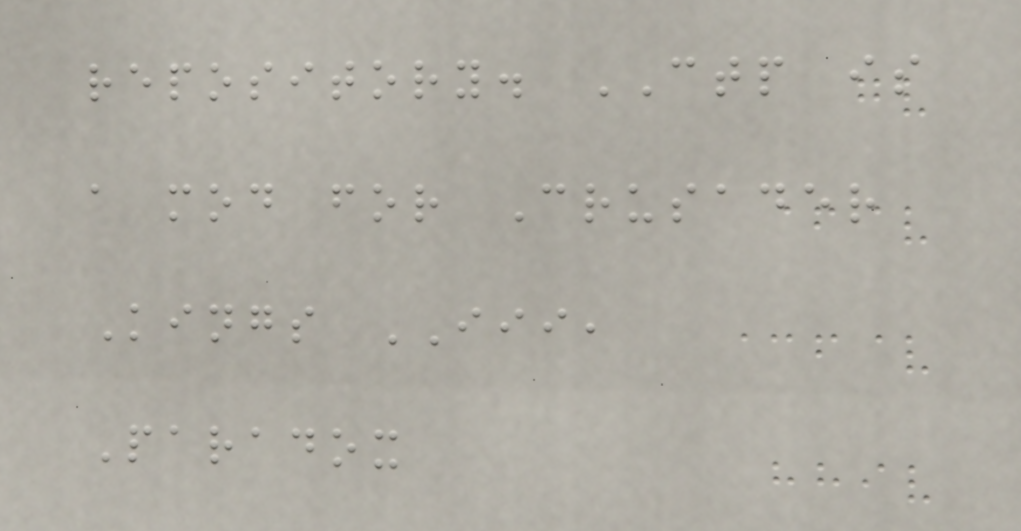repository. CTP is
a mod for Crusader
Kings III,
Paradox
